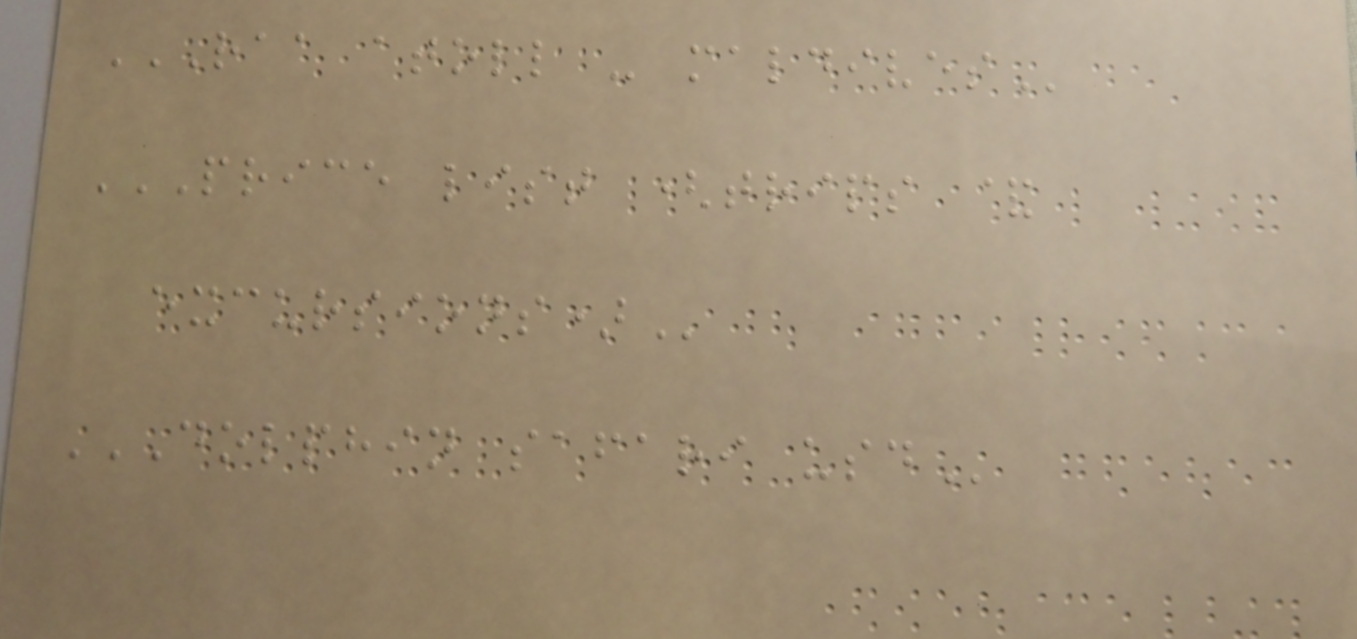RAA ATOLL - MALDIVES
PRICE LIST (TRIPS &
EXCURSIONS)
DOLPHIN SAFARI USD
